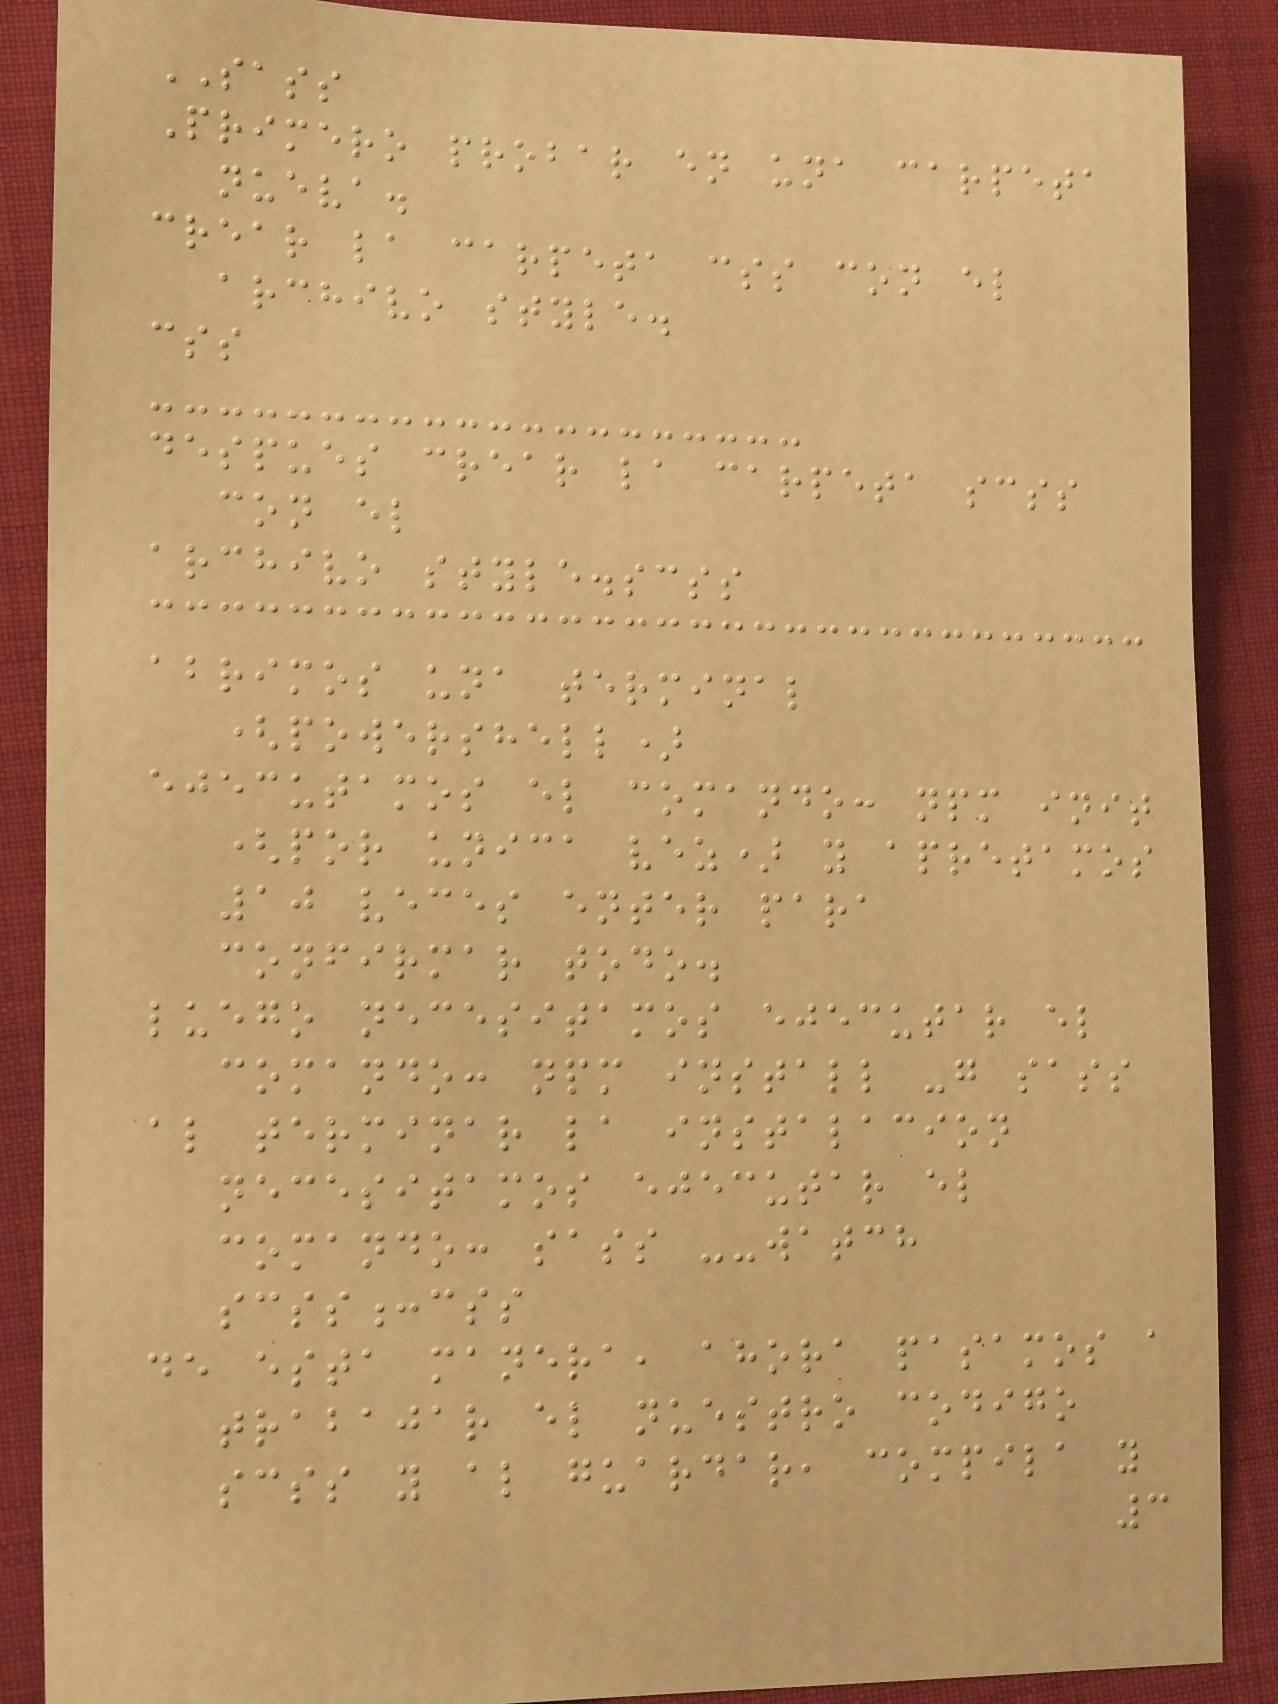SASS
Primero probar en una carpeta
nueva.
crear la carpeta css con el
archivo style.
css
despues crear la carpeta scss
con el
archivo style.scss
abrimos una terminal
(powershell)
ejecutamos el comando: npm init
(por unica vez) y apretamos
10 veces enter para
confirmar todo.
luego necesitamos ejecutar el
comando: npm install -g sass
al terminar la instalacion
necesitamos ejecutar el
comando: sass --watch
scss:css
de esta manera, ahora pasamos a
trabajar el nuestro codigo
scss y al guardar, compila y
3
